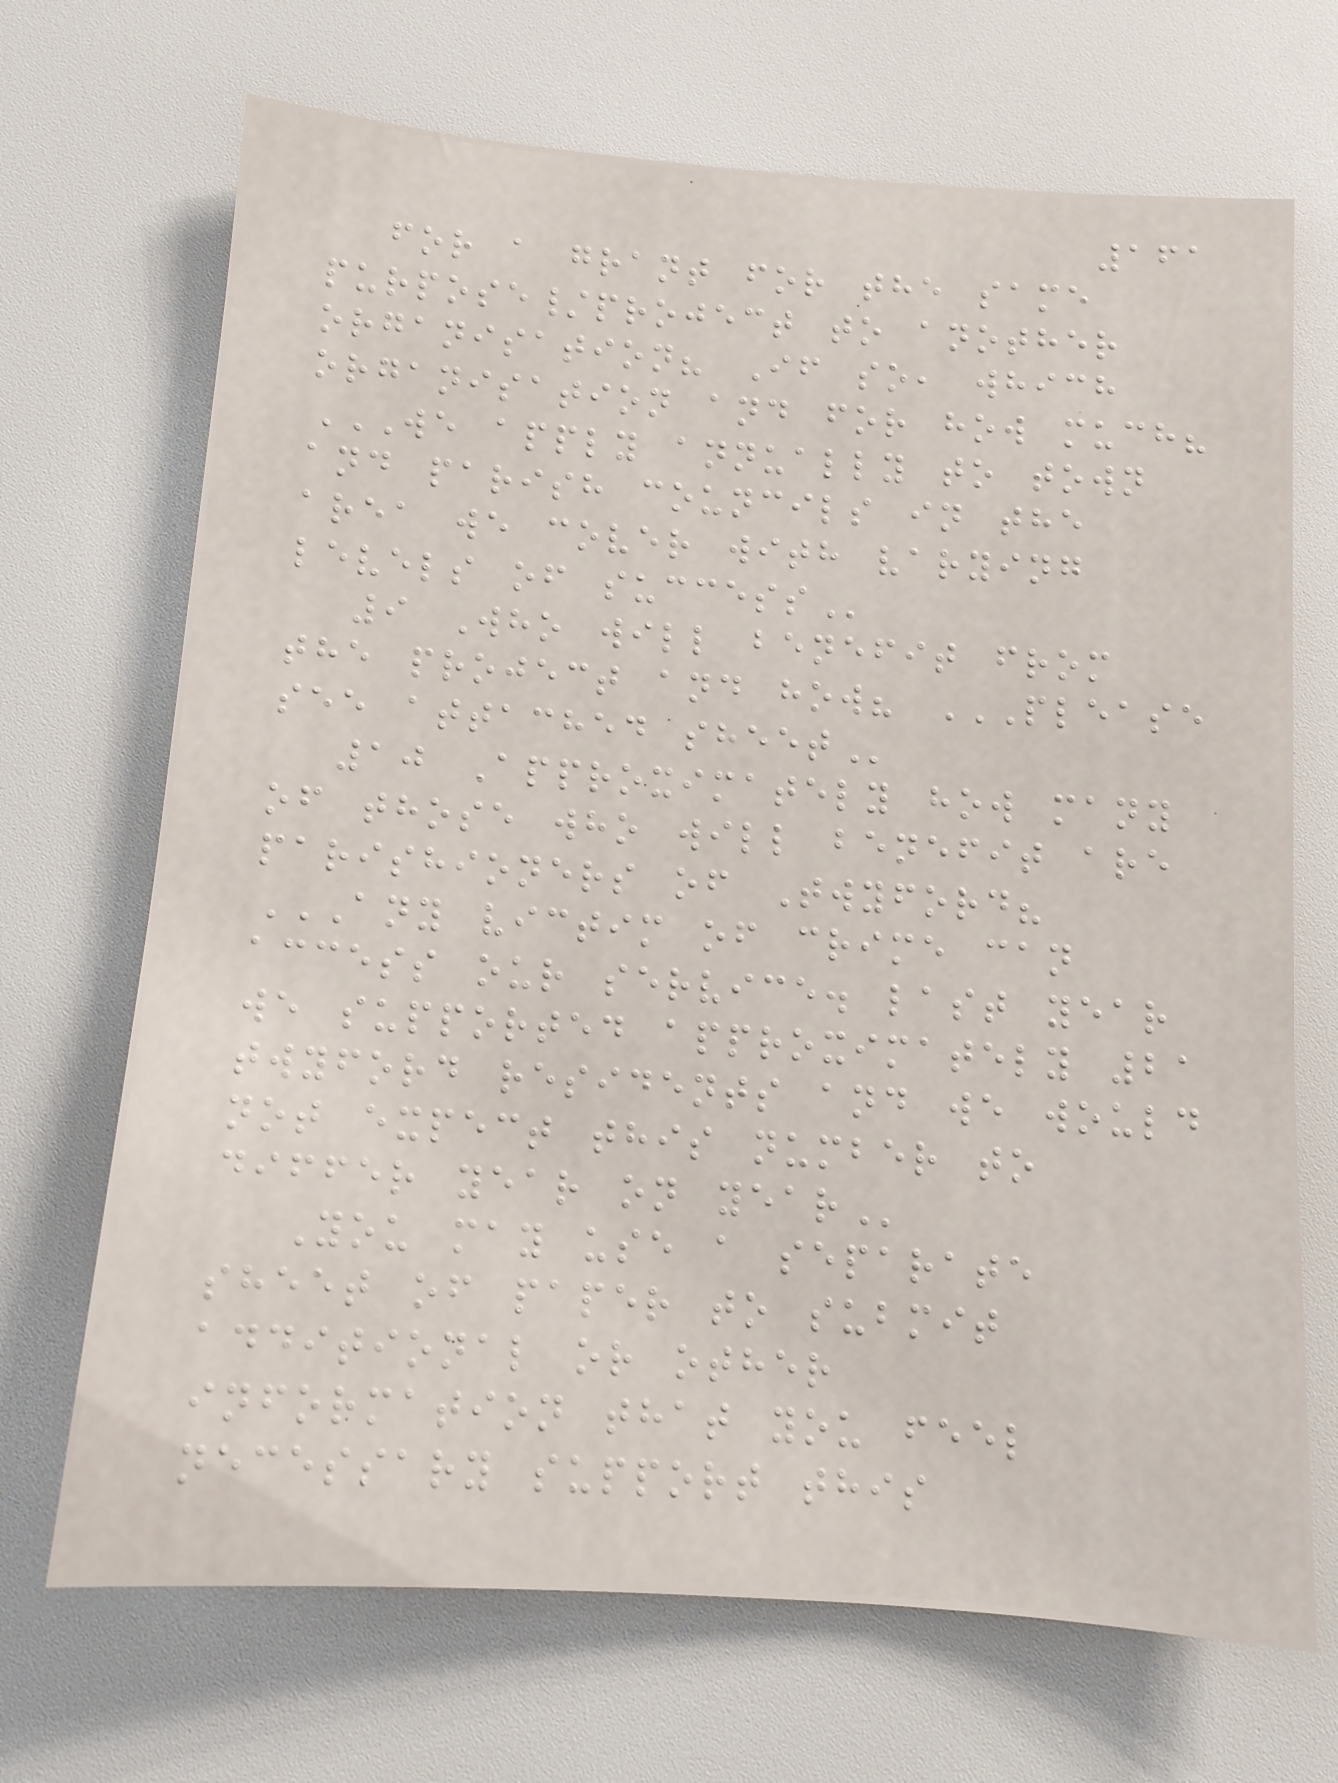161
for a grant for the same
purpose/project to another
organisation? If so, which
organisation and for how much?
WE APPLY ANNUALLY TO TOWN
AND PARISH COUNCILS IN THE
AREA WE COVER WITH VARYING
LEVELS OF SUCCESS
9 Who will benefit from
the project and how? PLEASE
SEE ATTACHED SHEET
10 Approximately how many
of those who will benefit are
parishioners of Twyford?
ANY VICTIM OF CRIME CAN
ACCESS OUR SERVICE. LAST YEAR
WE SUPPORTED APPROXIMATELY 21
TWYFORD RESIDENTS AND WE WOULD
NOT EXPECT THIS NUMBER TO
DIFFER YEAR ON YEAR
You may use a separate
sheet of paper to submit
additional or other
information that you feel
necessary support this
